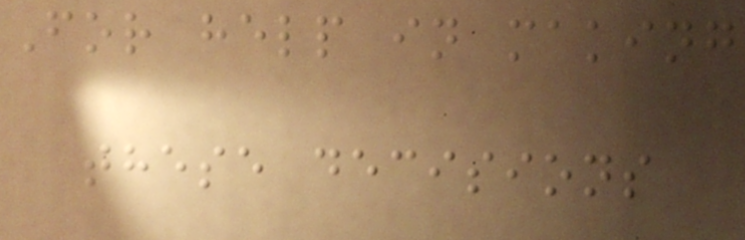For help in making
these decisions
